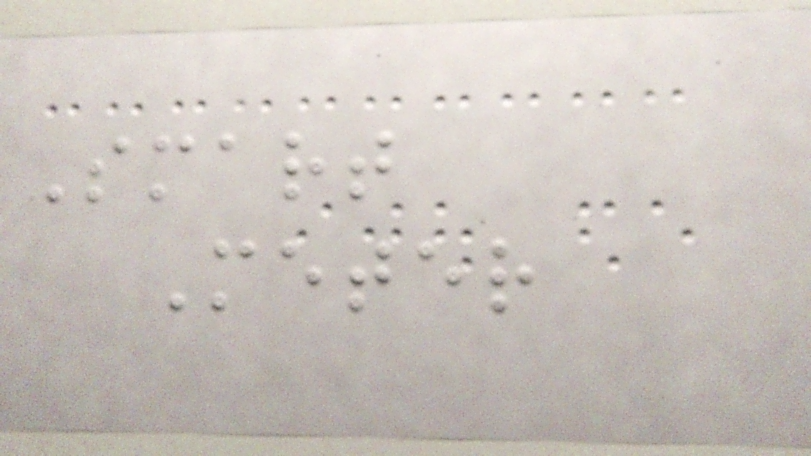Smart
Meter
